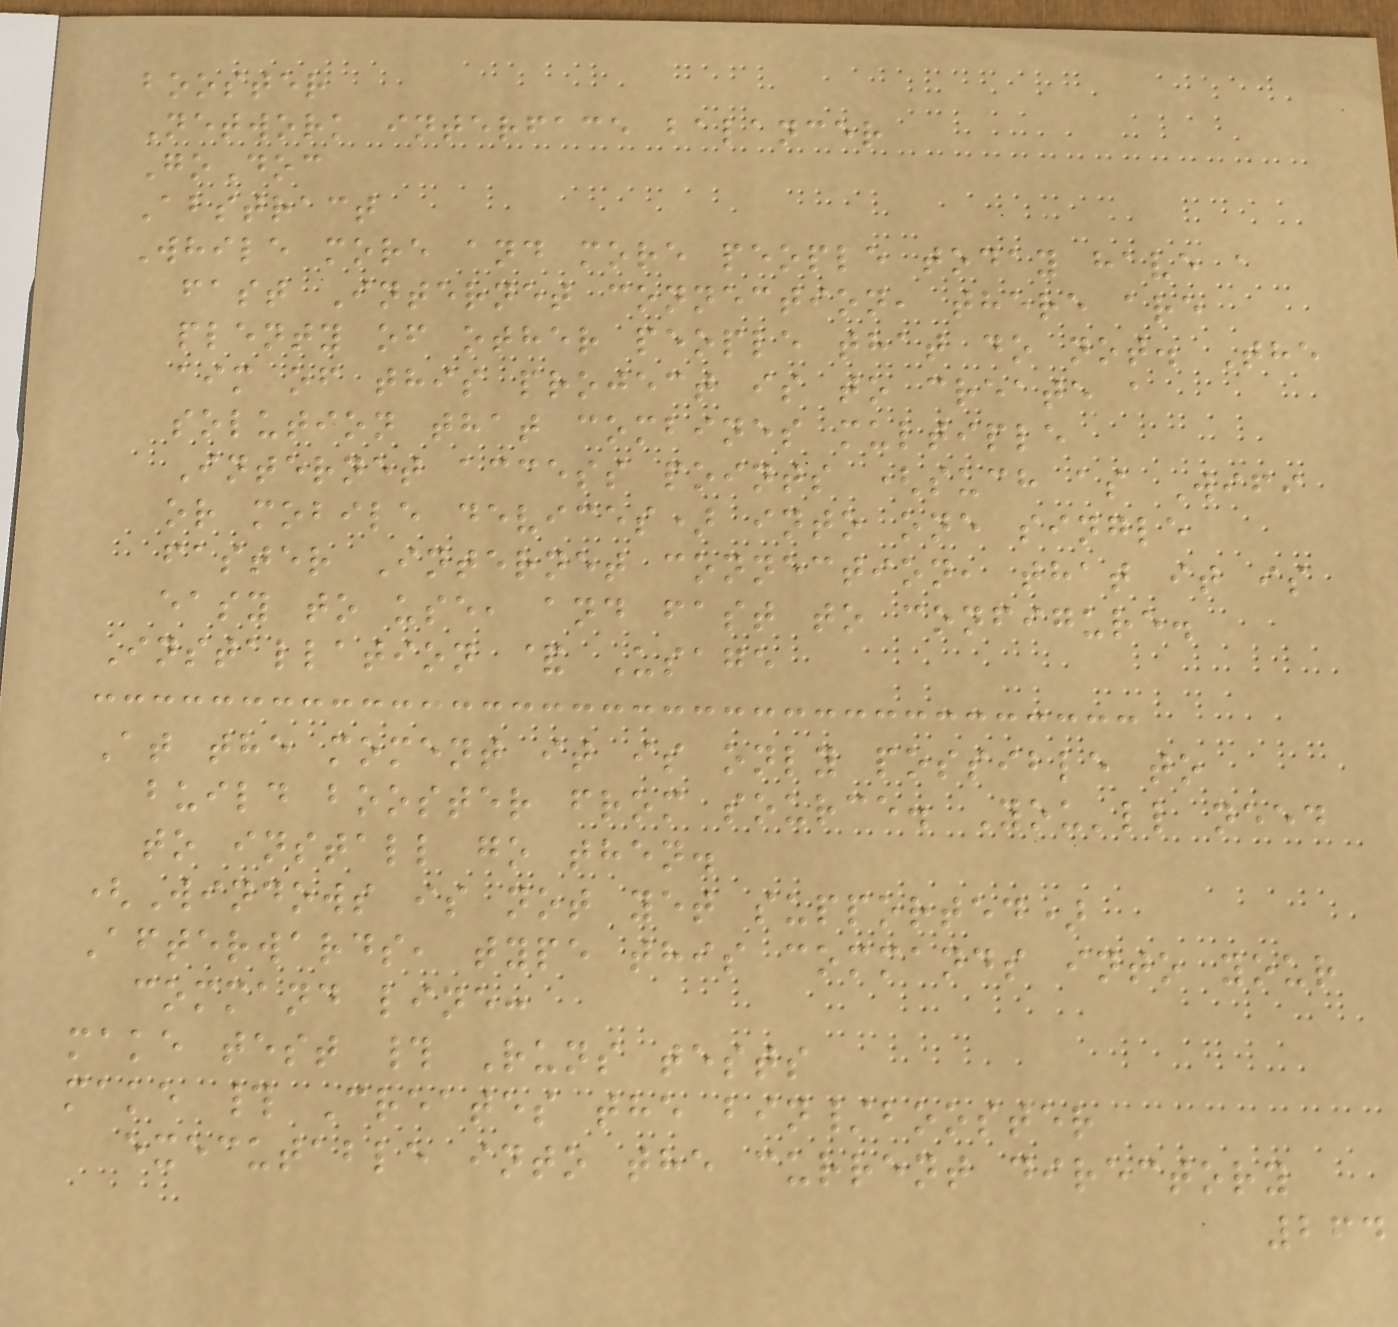booster
Network interface balancer
GoDoc
Abstract
While more and more people today have a
fast Internet connection, there are
plenty of other people that do not. The
aim of this project is to create a
solution that combines multiple
Internet access points (such as Wifi
or mobile devices) into one single
faster Internet connection, that it is
easy to use, and fast to configure.
Installation & Usage
At the moment it is only possible to
build booster from source. You'll need
to install go then.
(Windows is not yet supported)
Afterwards, type this commands into your
command line:
make test # Runs tests
make # Creates the bin/booster
executable into the current directory
264
